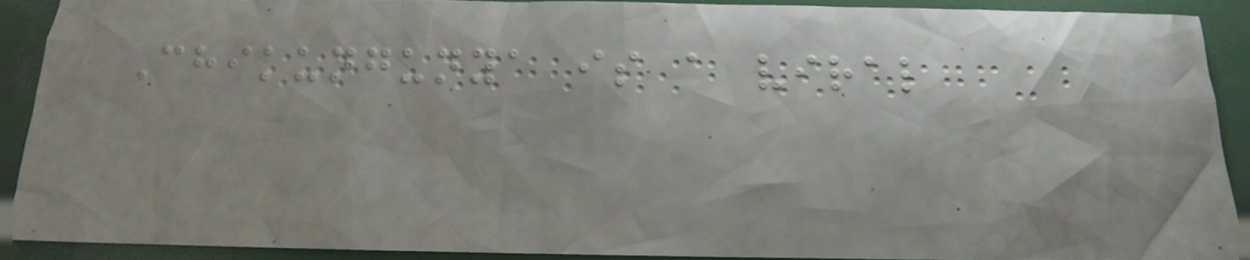Chikungunya is a viral
